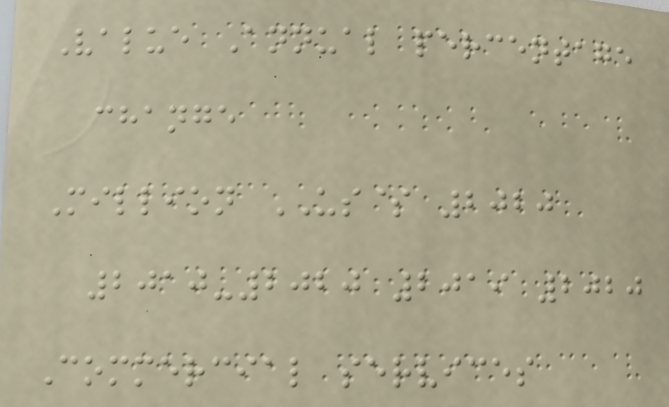Value Annual percentage
change
Million US$ 2020
2010-2020 2019 2020
Commercial services
